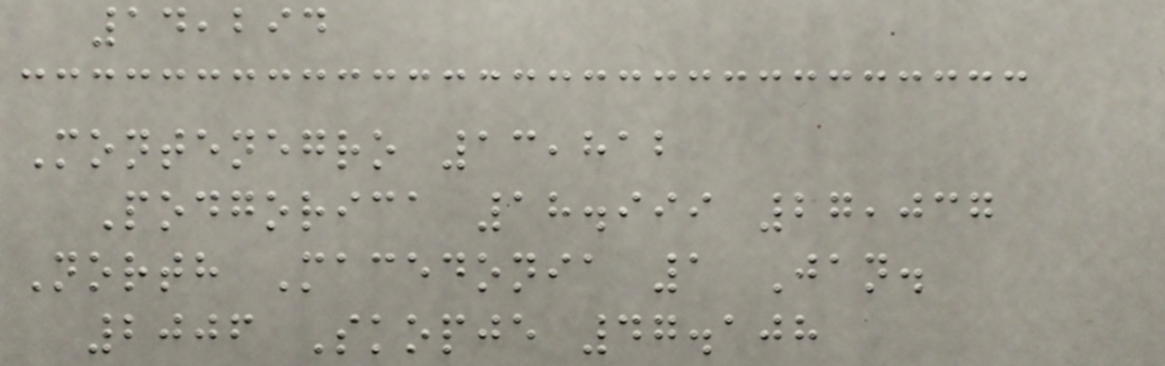14,294
Montenegro 13,812
Podgorica 18.999 27,037
North Macedonia 1 Jan.
2006 Skopje 47.108
